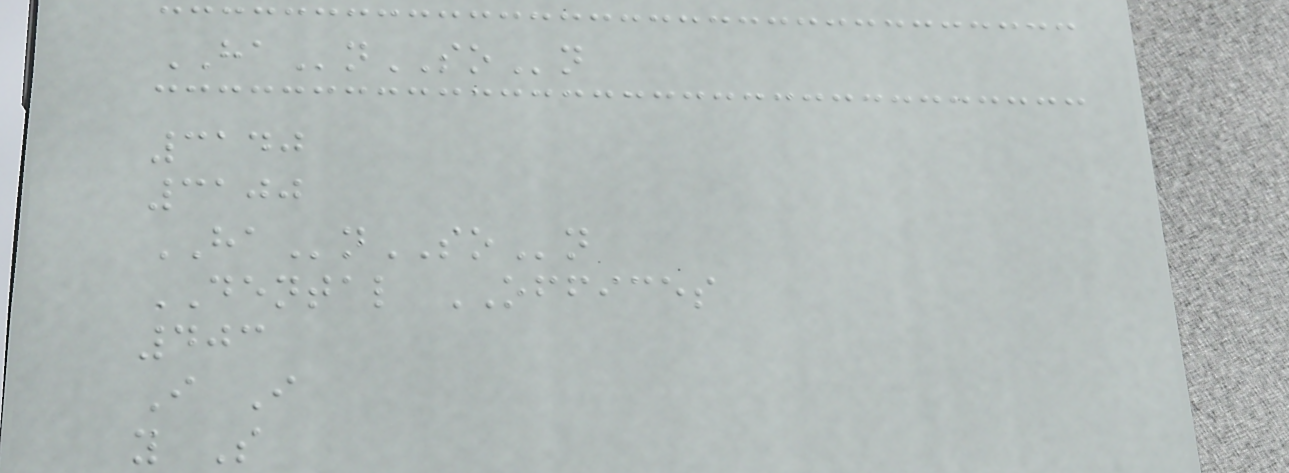HAnSOn
3140
3100
HAnSOn
DENTAL OFFICES
403
I I
y S
